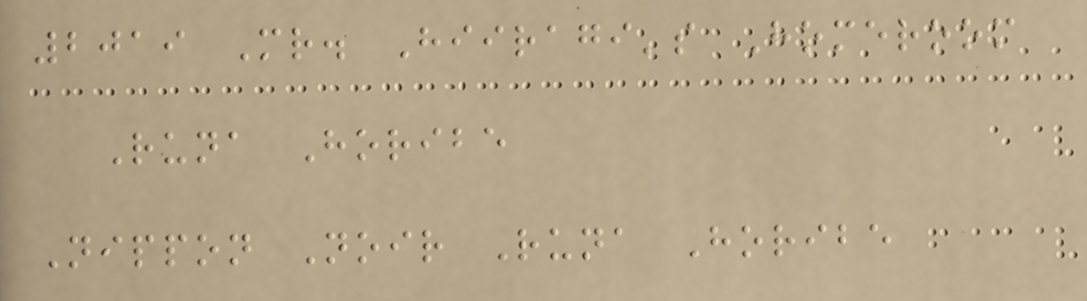2019 Mr. Hiiragi's Homeroom
Runa Horibe
Nippon Noir Runa Horibe
